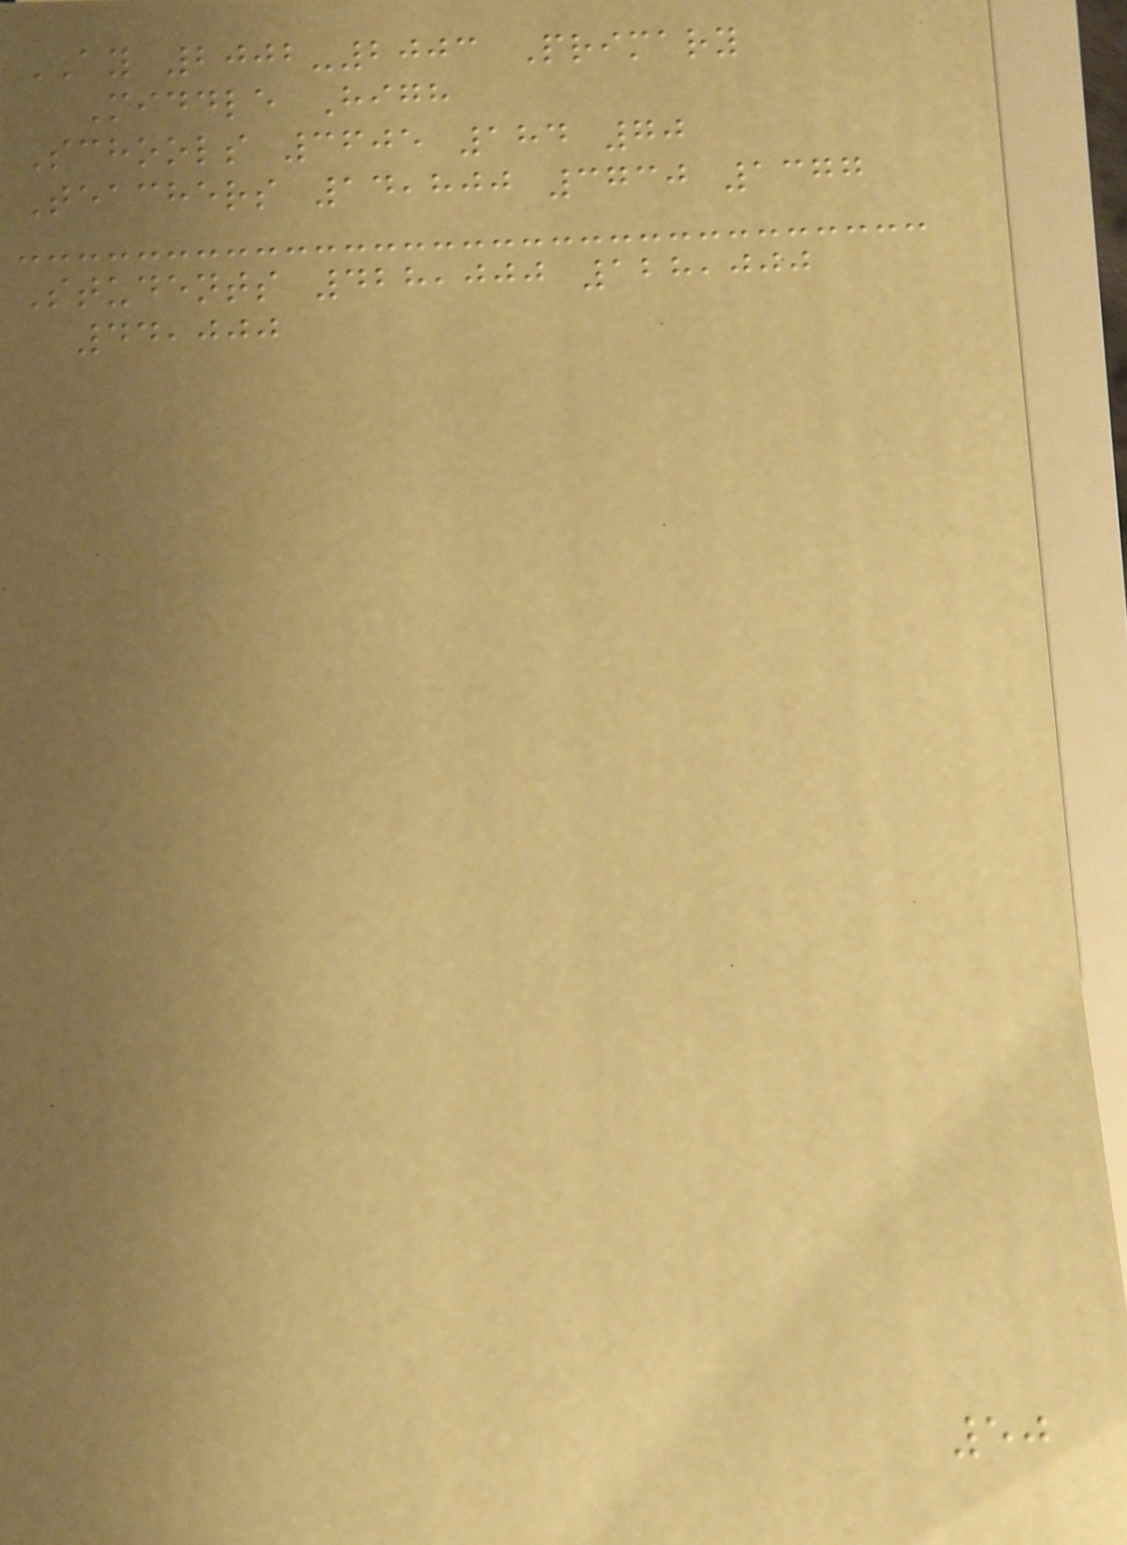AY 2002-2003 Primary
Middle High
Schools 3605 184 70
Teachers 14,800 3730 1377
Students 428,000 128,000
44,000
50
